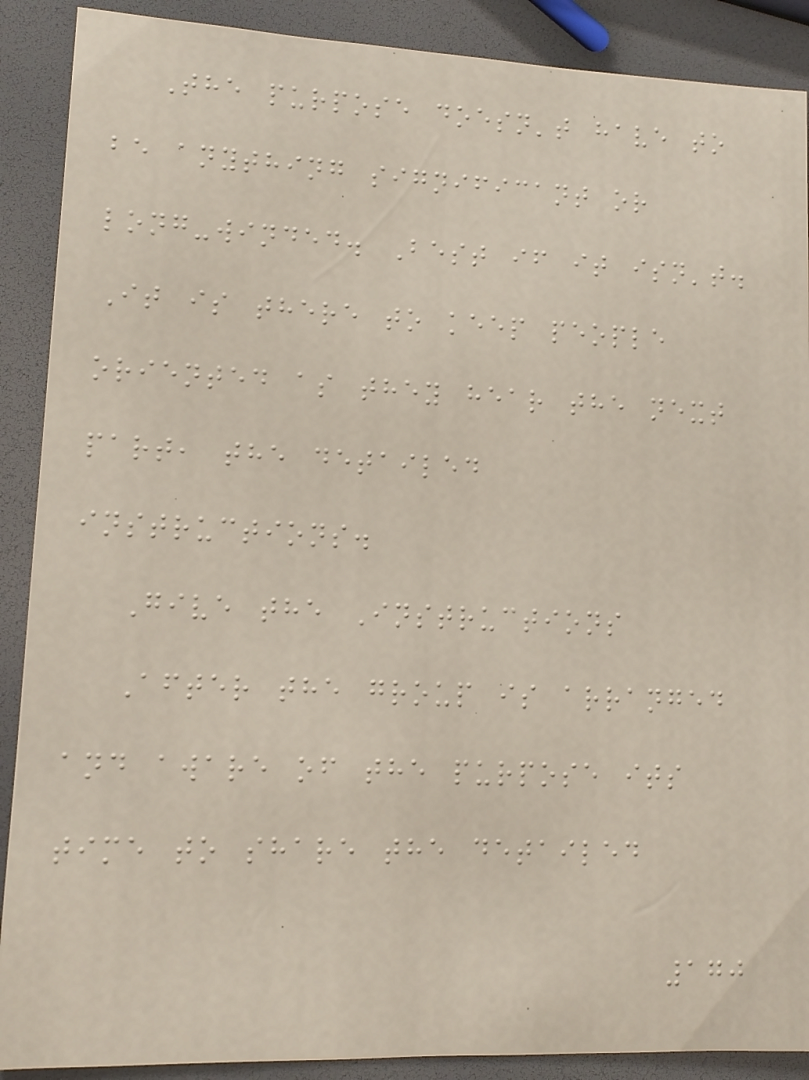The purpose doesn't have to
be anything significant or
long-winded. Best if it isn't.
It is there to keep people
oriented as they hear the next
part, the detailed
instructions.
Give the Instructions
After the group is arranged
and aware of the purpose its
time to share the detailed
170
